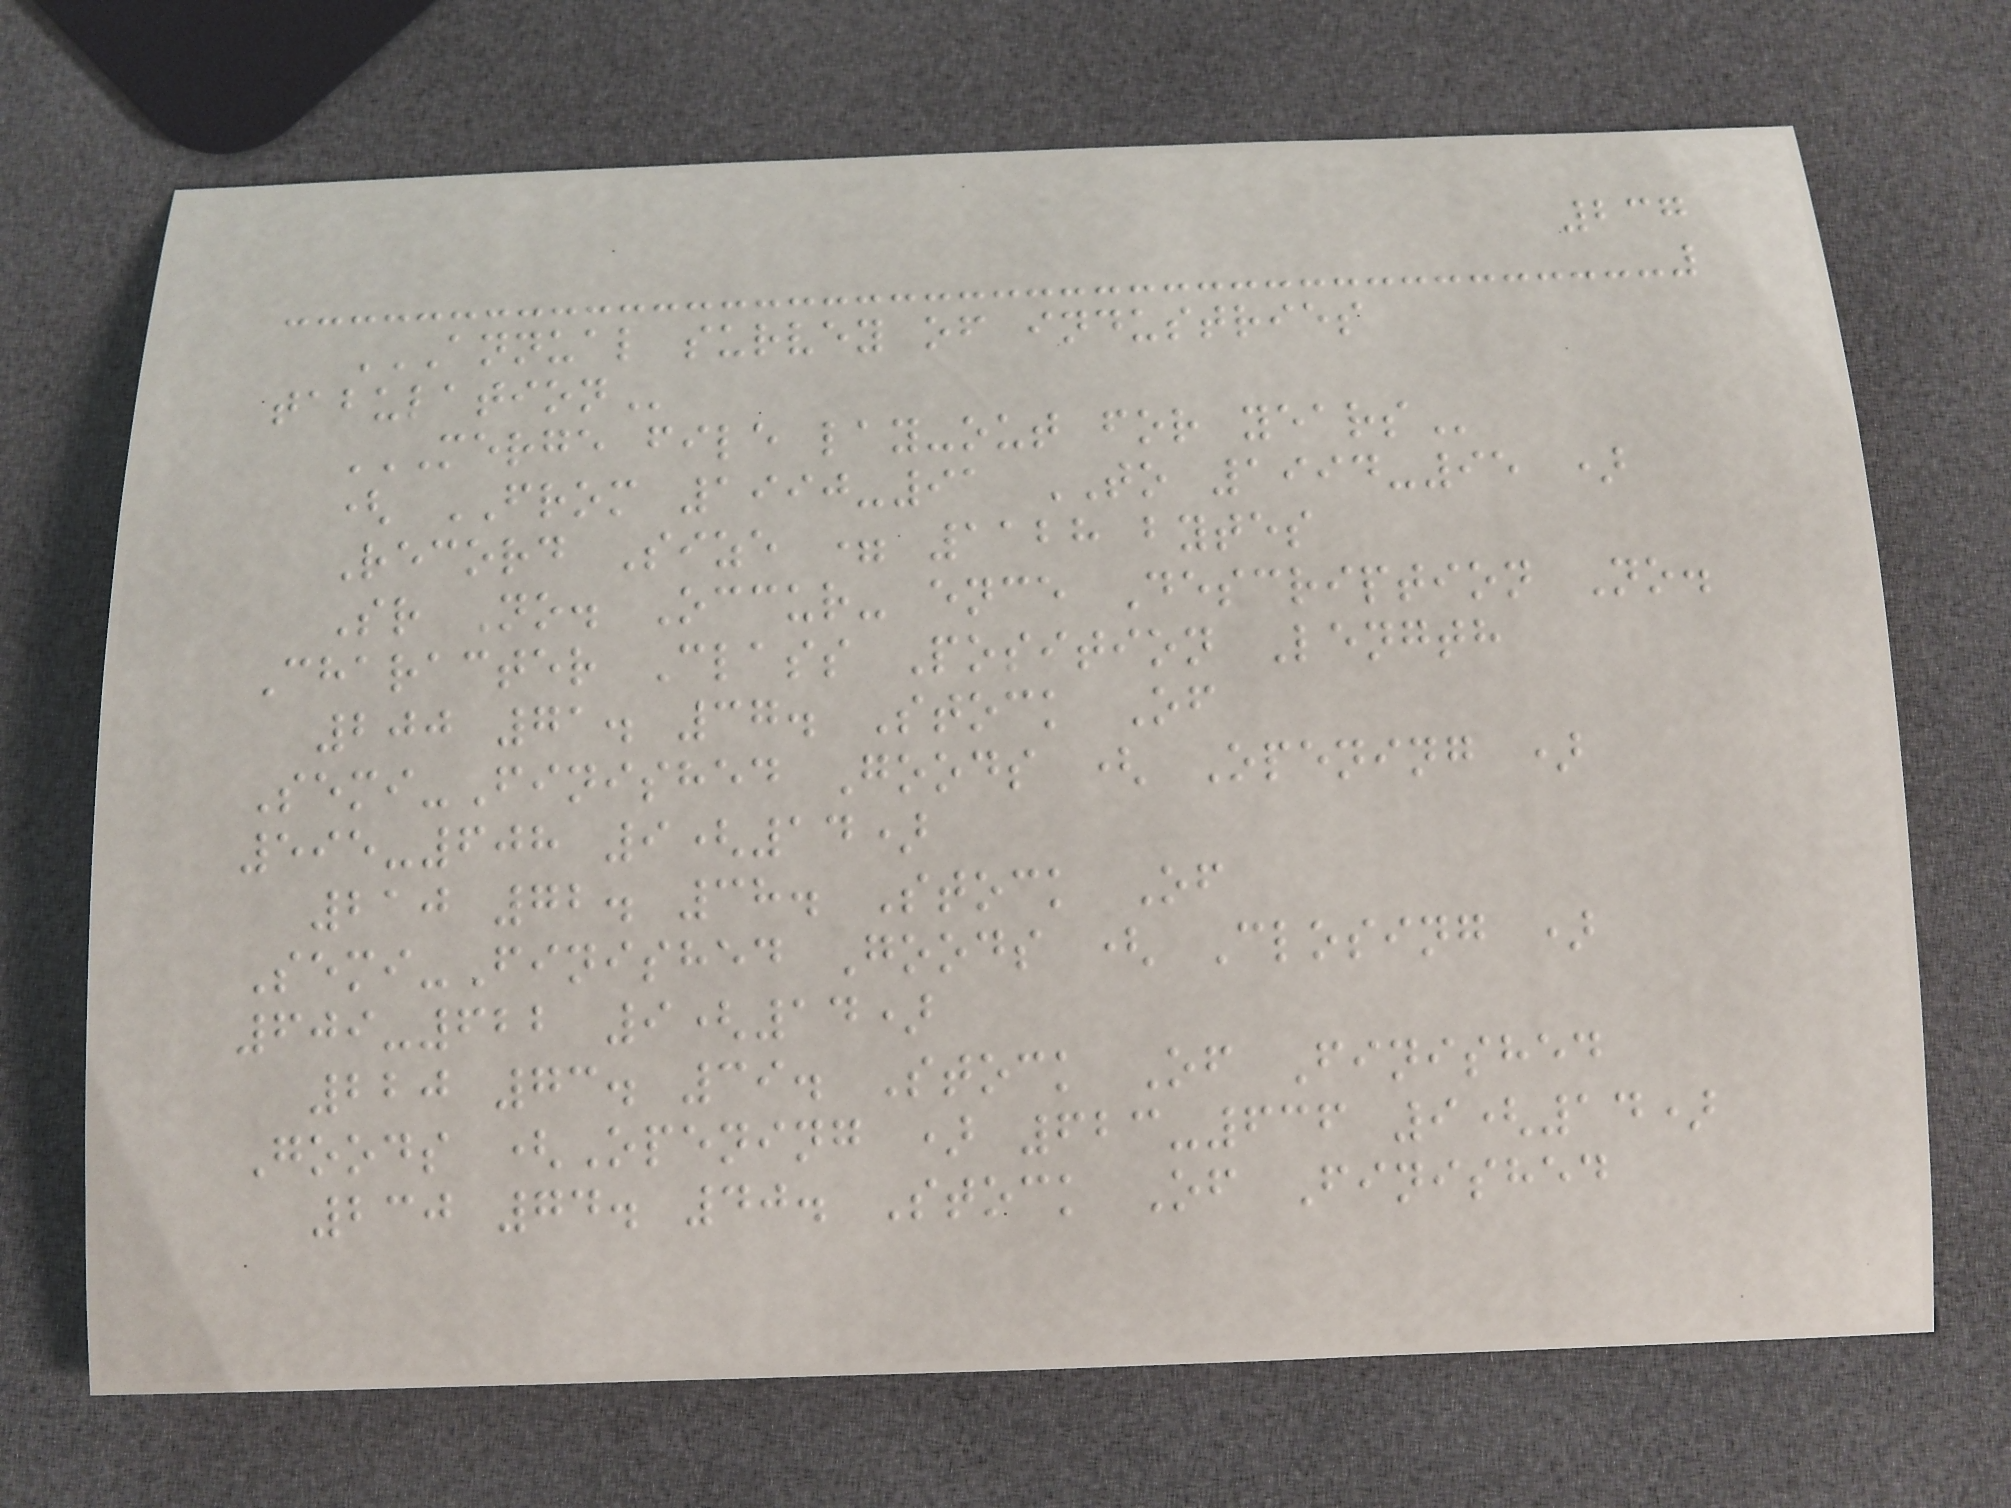237
ANNUAL SURVEY OF INDUSTRIES
TABULATION
MERGE FILE LAY-OUT FOR YEARS
( FROM 1990-91 TO 1994-95 )
Record Size = 1128 bytes
Sr No. Occur- ence Description No.
Character Class Position Length
200 71. 37. Stock Of
Semi-Finished Goods ( Opening )
595-608 9(14)
210 72. 38. Stock Of
Semi-Finished Goods ( Closing )
609-622 9(14)
220 73. 39. Stock Of Finished
Goods (Opening ) 623-636 9(14)
230 74. 40. Stock Of Finished
